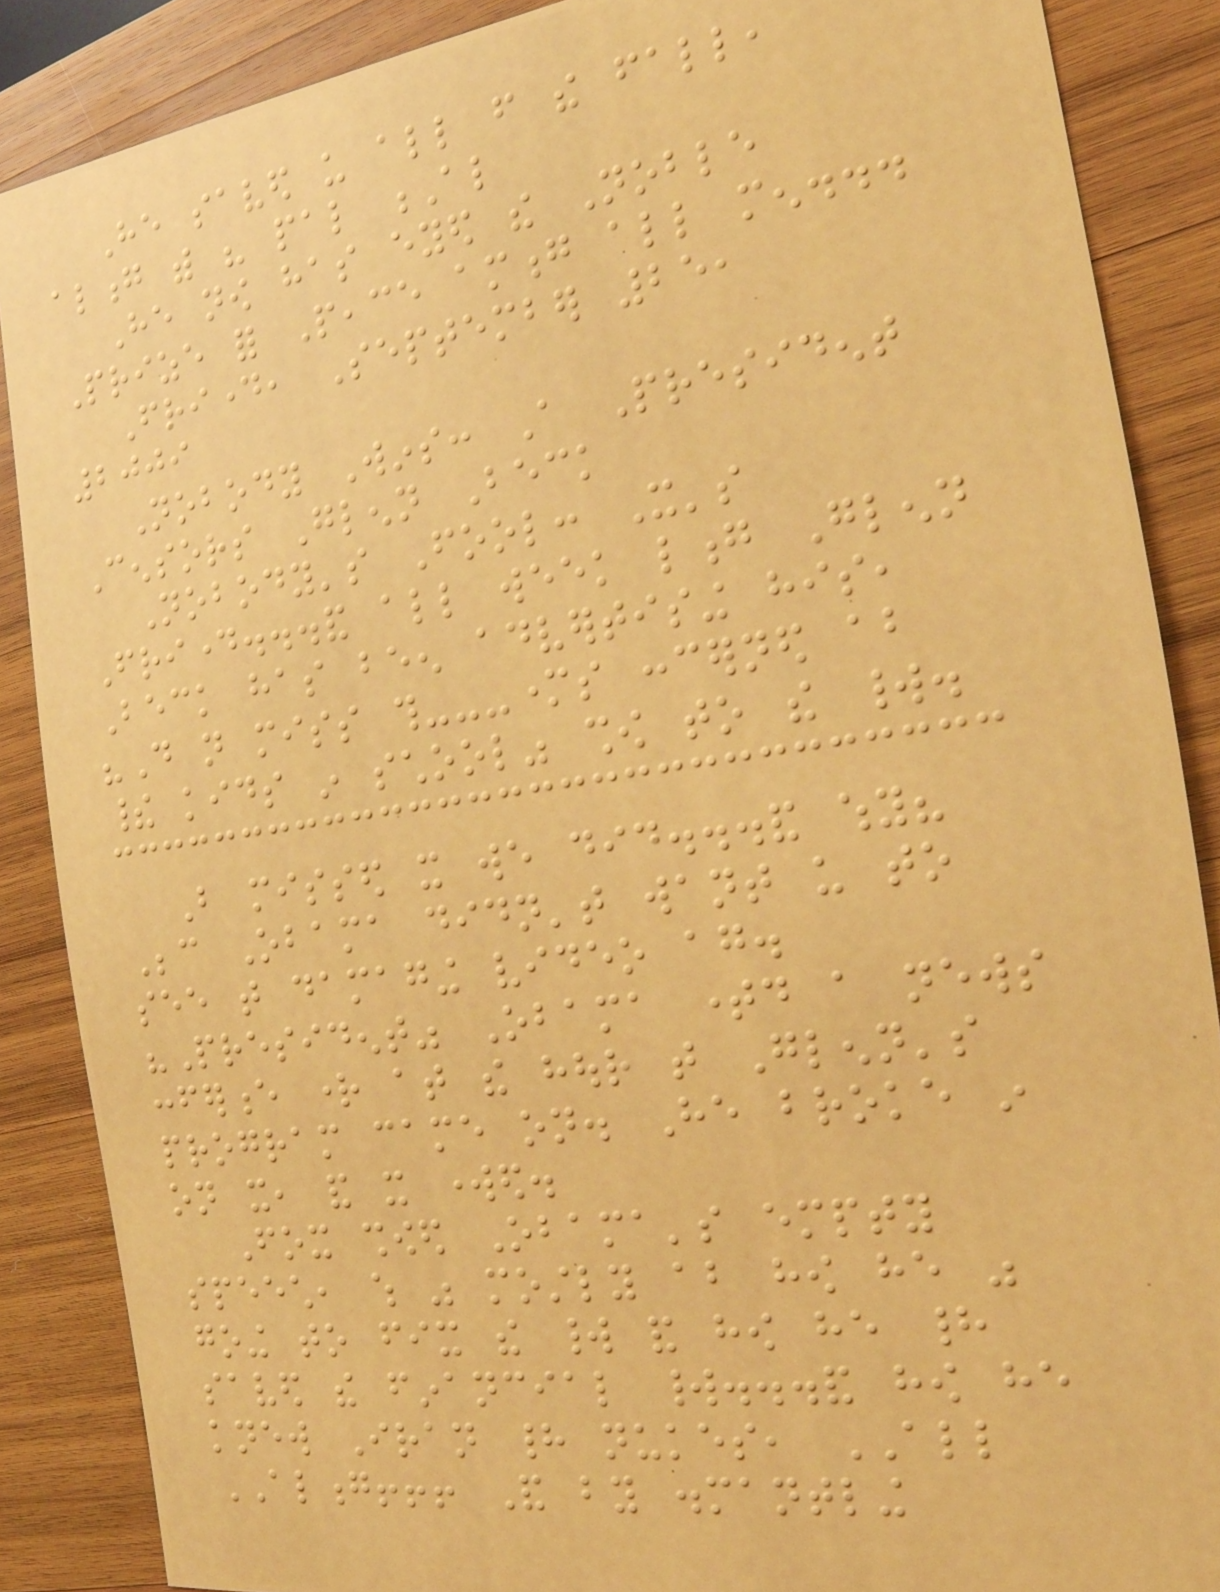He saved us all from the fall,
along with his pal Al
He now has eyed the Noble
Prize for Peace among all men...
Friday, September 25,
2009
Nobody Wins: A President
Censors Glenn Beck
Nobody's Fool: It's
Friday...and all week long Glenn
Beck has been advertising his,
"Do not miss this---mothers concerned about
their kids in school" show to the world.
But missed it we did...and why?
Because Obama didn't want us to
see that damaging video again.
"President" Obama timed a news
conference right at the hour that Glenn's
program came on. He broke in
on it, and it worked.
Fox showed Obama's empty
speech, which was mostly about how he was
going to fix the world and how he had
saved the financial world...and how he
knew Iran had nukes, ALL
ALONG!!! And by dismantling
